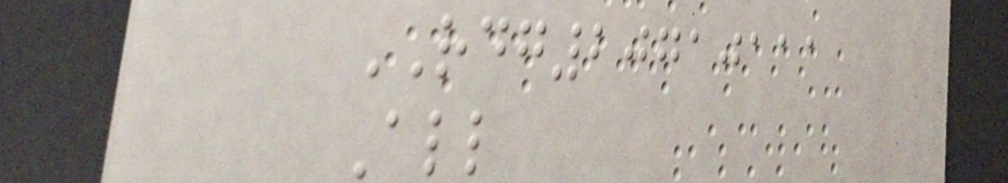RDG20710111
All
